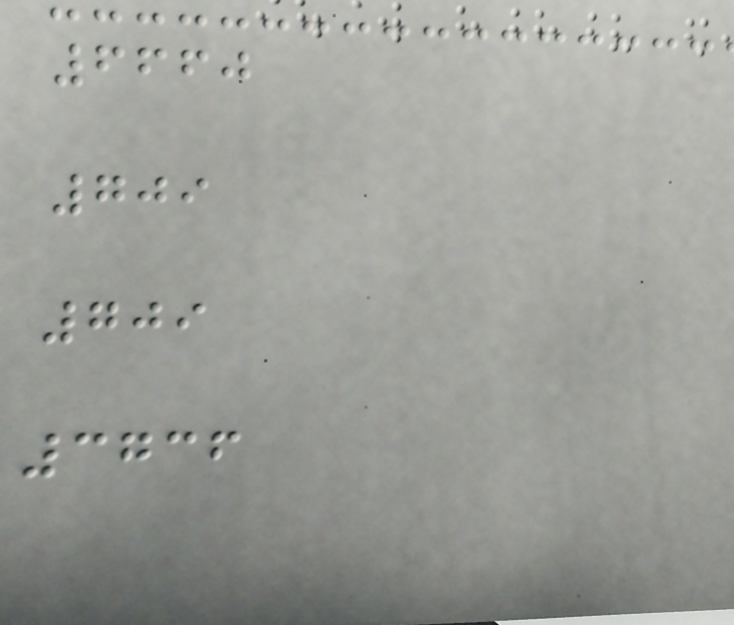6660
709
709
3736
